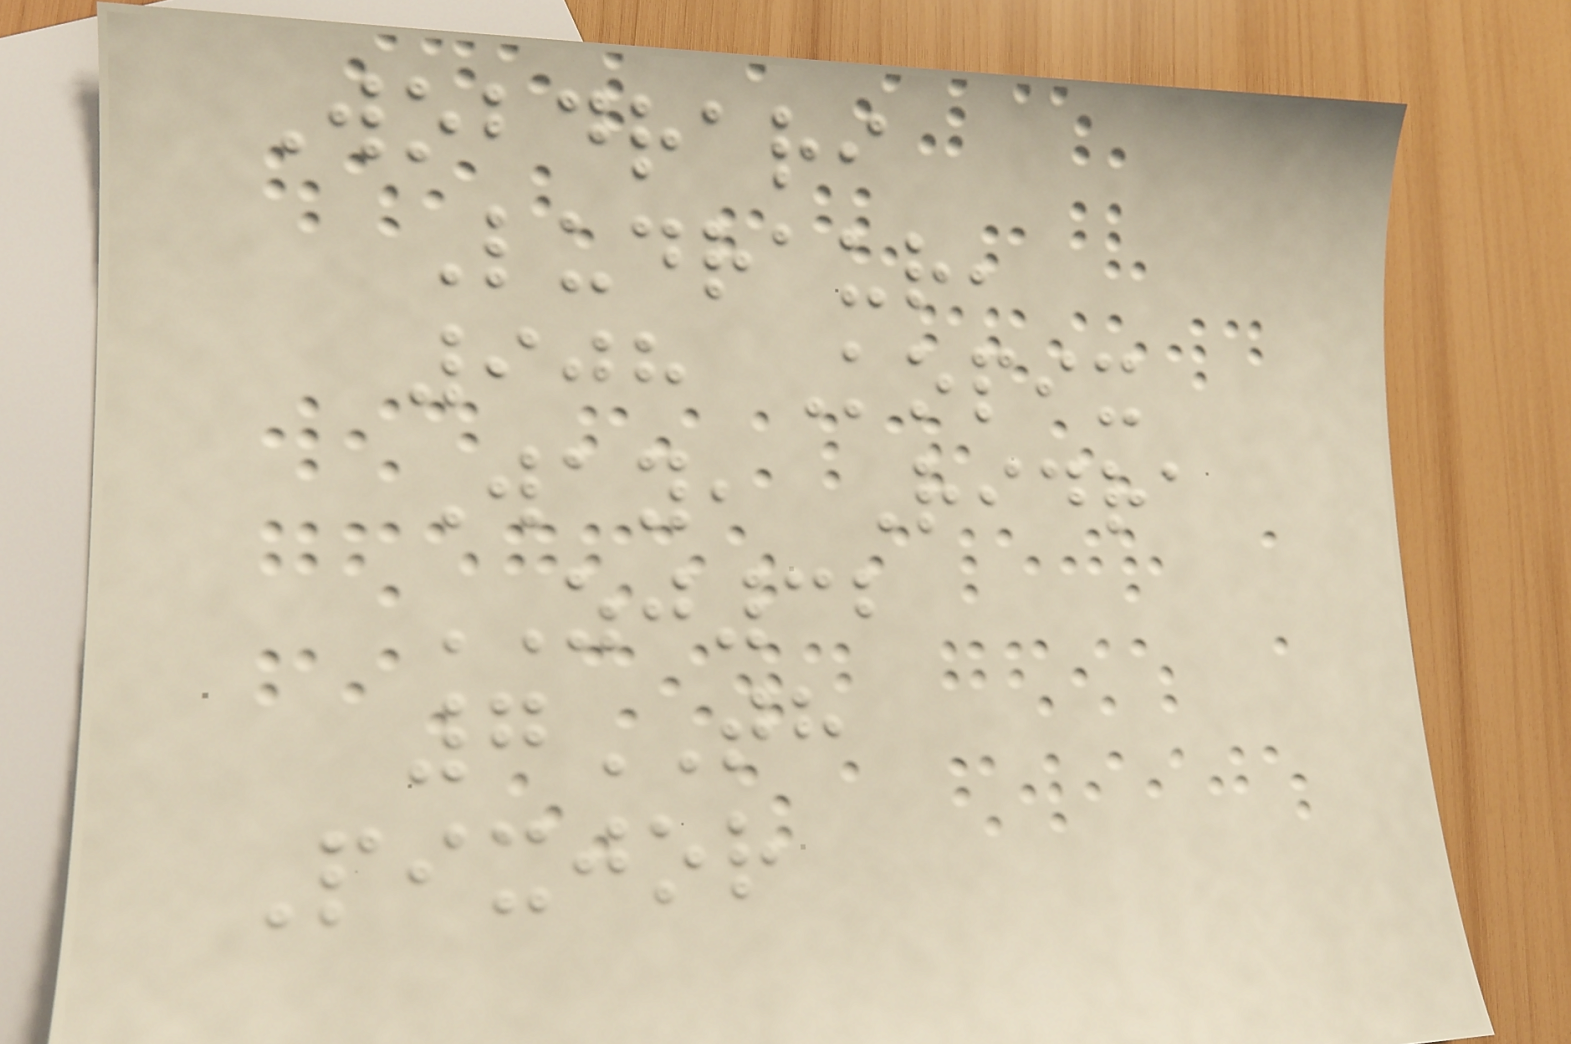Wobdrari
Ludraur,
908 Kopix
Way, Ridra
ZJ32
7TH
Pixjor
